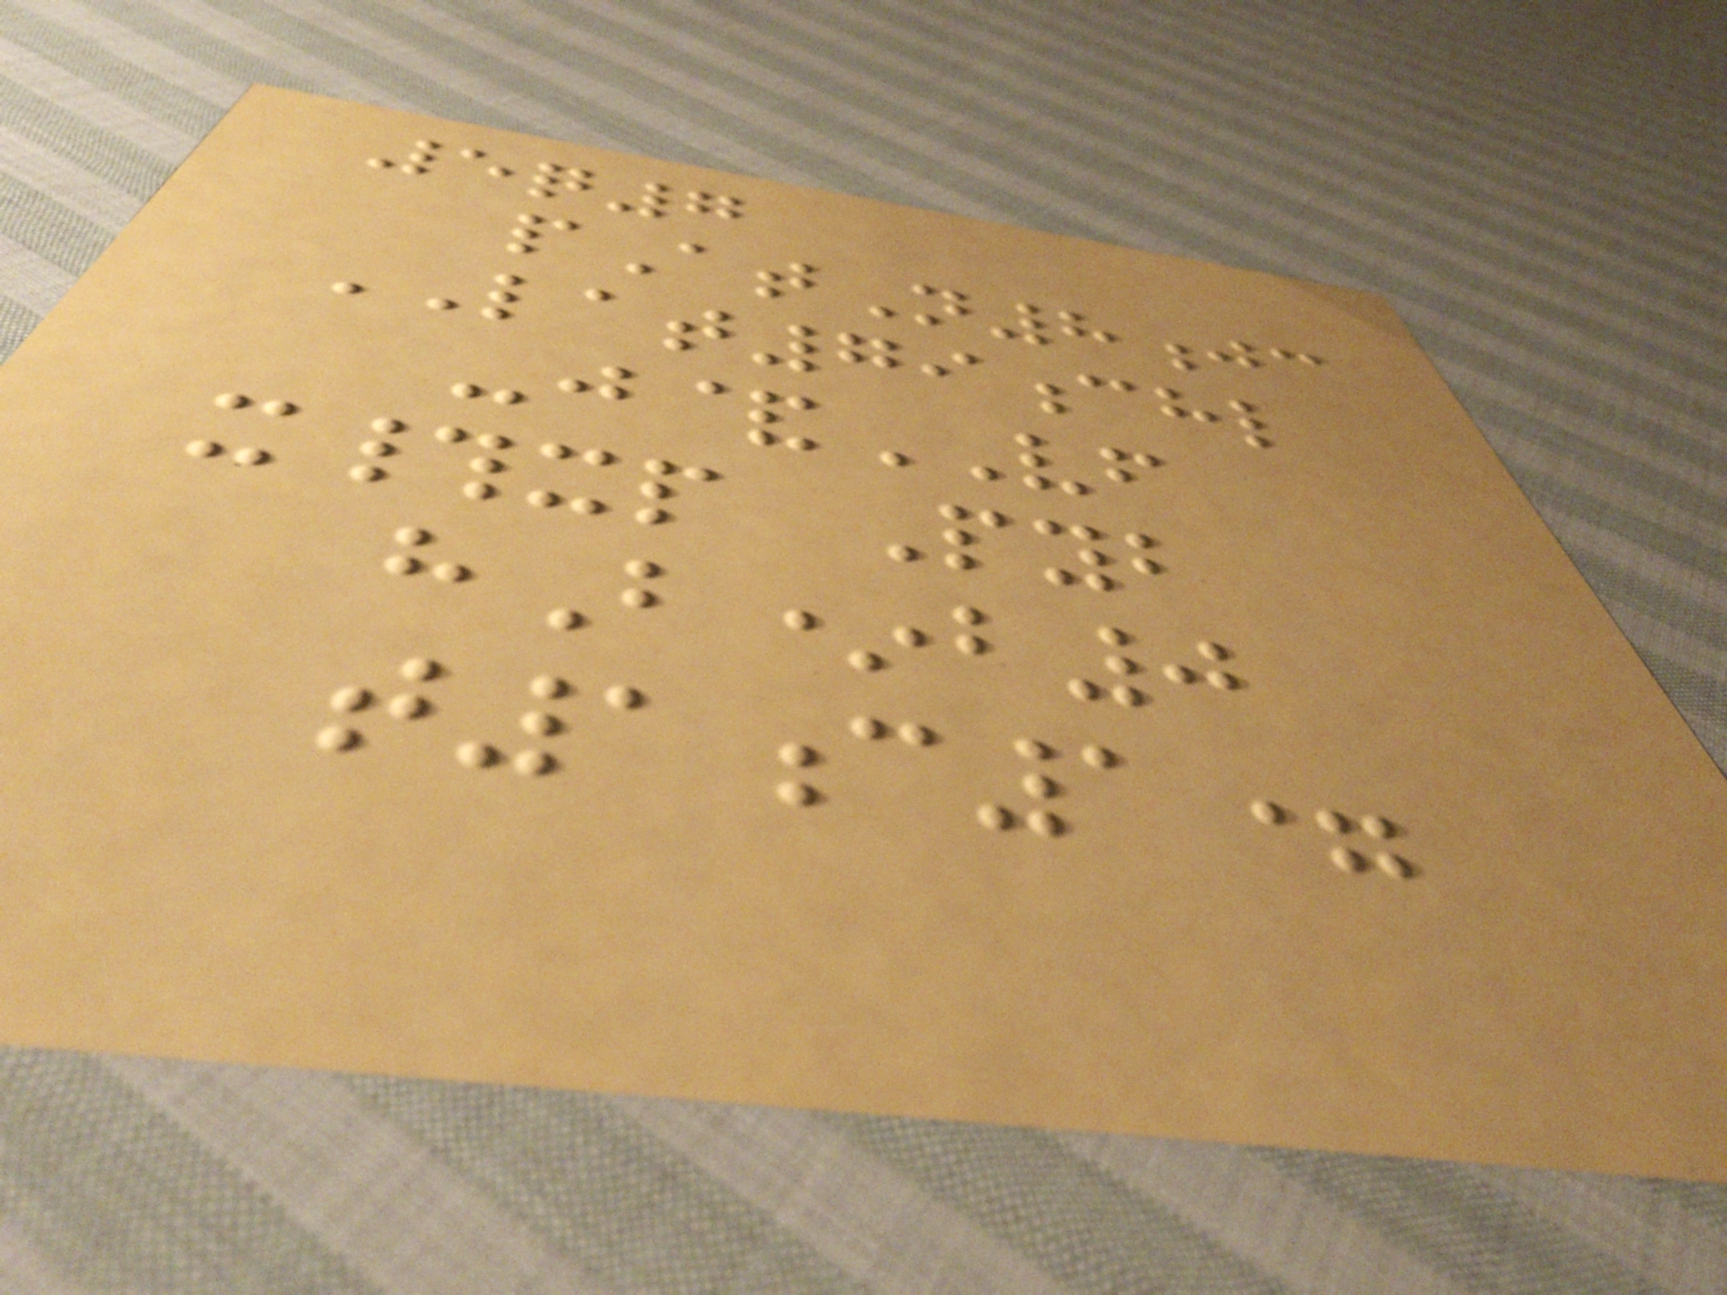5q7
pAtN8jc
LAT79chl
-j&VF
x#xp Pyb
hB*b0
t1c1=
